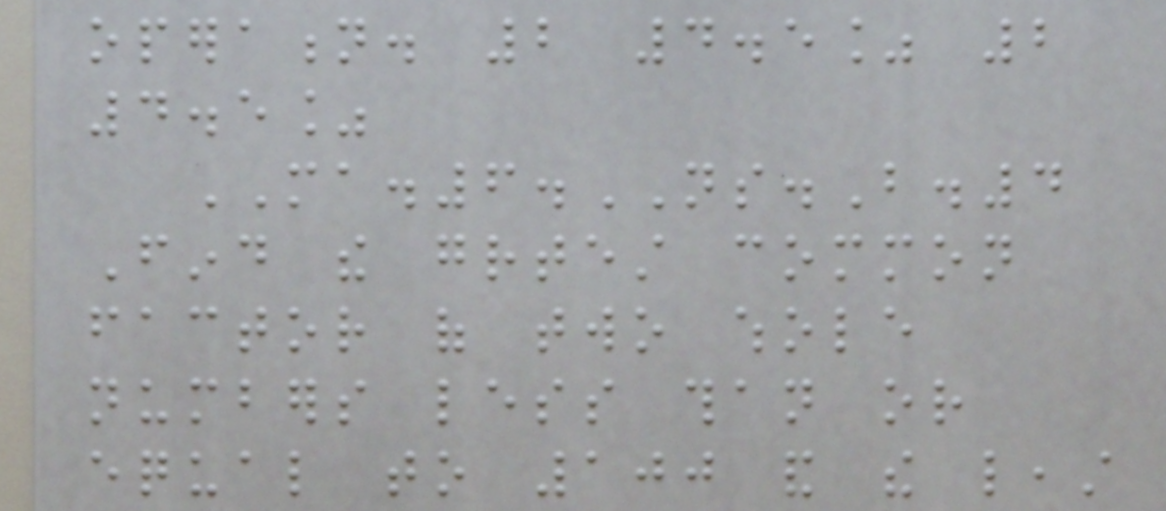operation. 2 4.5% 2
4.5%
MA.6.NS.B.4
Find the greatest common
factor of two whole
numbers less than or
equal to 100 and the least
